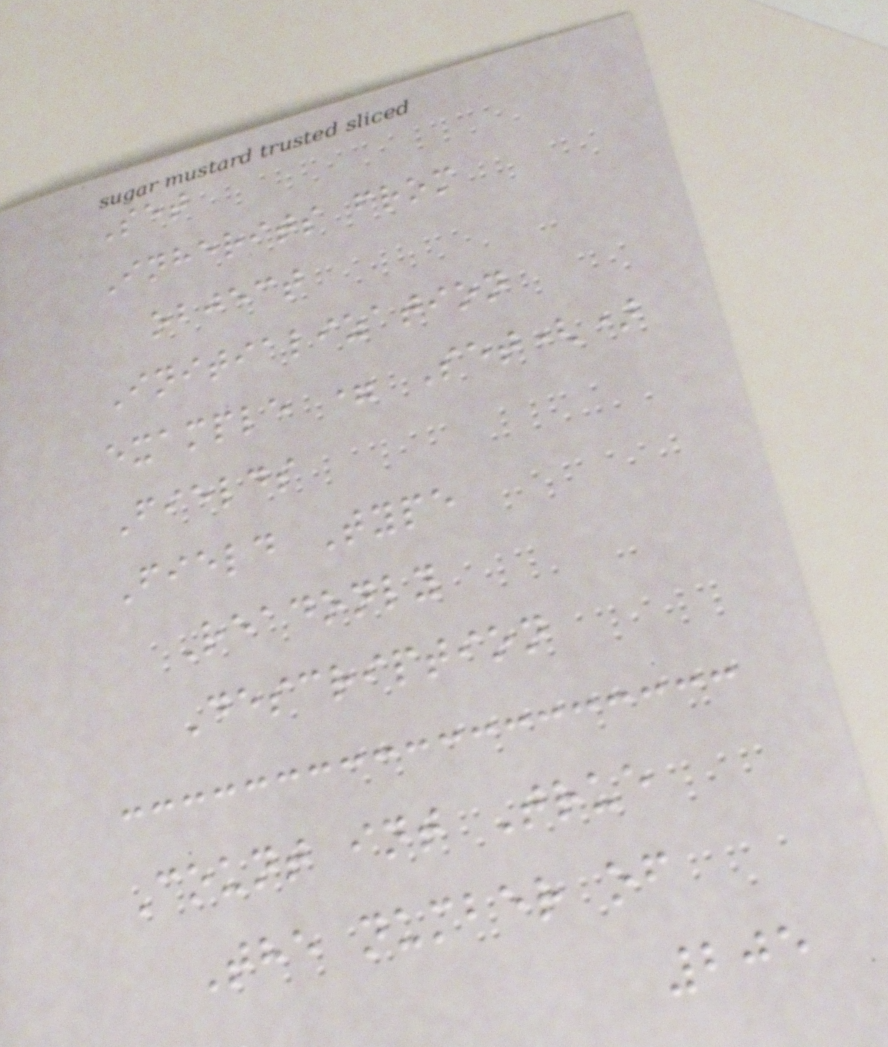Set
Inherits from
object
Initialization
example = Set()
Fields
Field Type
Readonly
Description
Count int True
The number of
205
